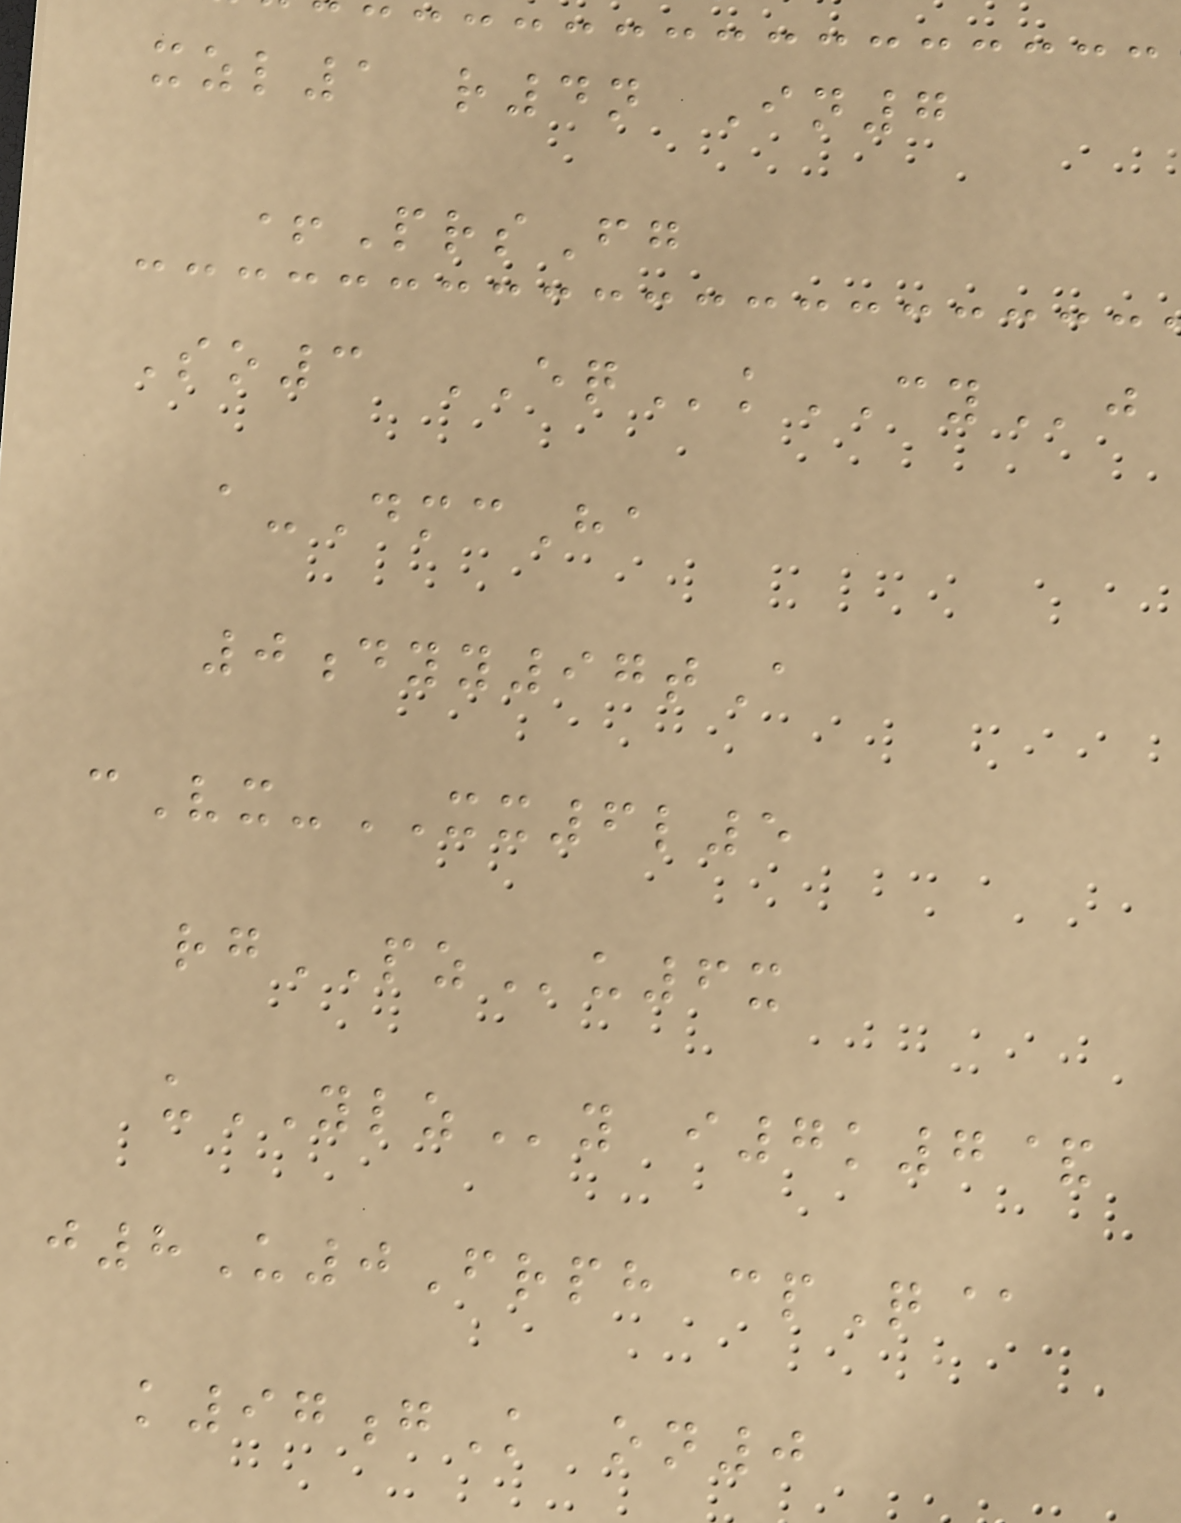xzl1 r4n In7
+PrsFg
So3 EQkCYj
a-DmcHa
0dyy97tA
cVx-XX6l5
rgPZu6x
uYLZy i7k7&
j8U0Frph cpQ@
k97gK on0
